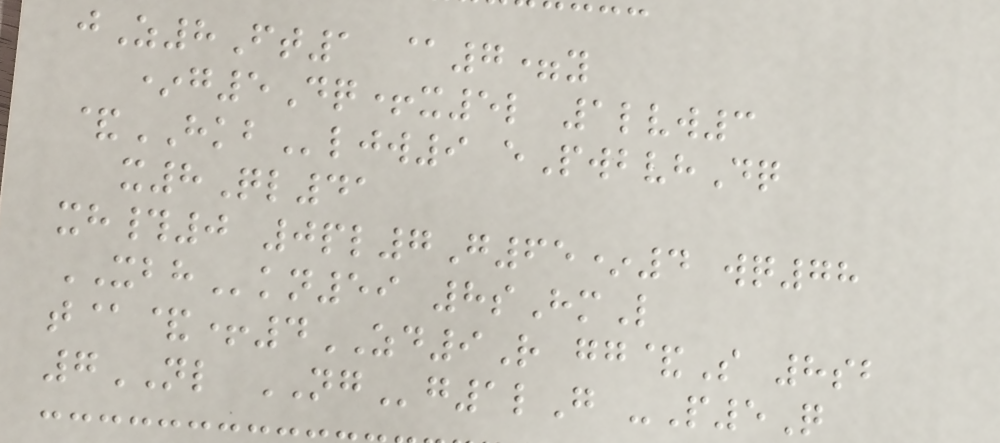jZ8Ft1 @7=y
*g5Dq+x5l 1lvw3
&HKBljw9 ePwbvhDq
x8Ql41
xh#0 0pl7G65*4 wq78
XBHkn59 8sHmL
t@&+4ZD9R gg&S 8sb
7NL NGg1lG -P5Q
